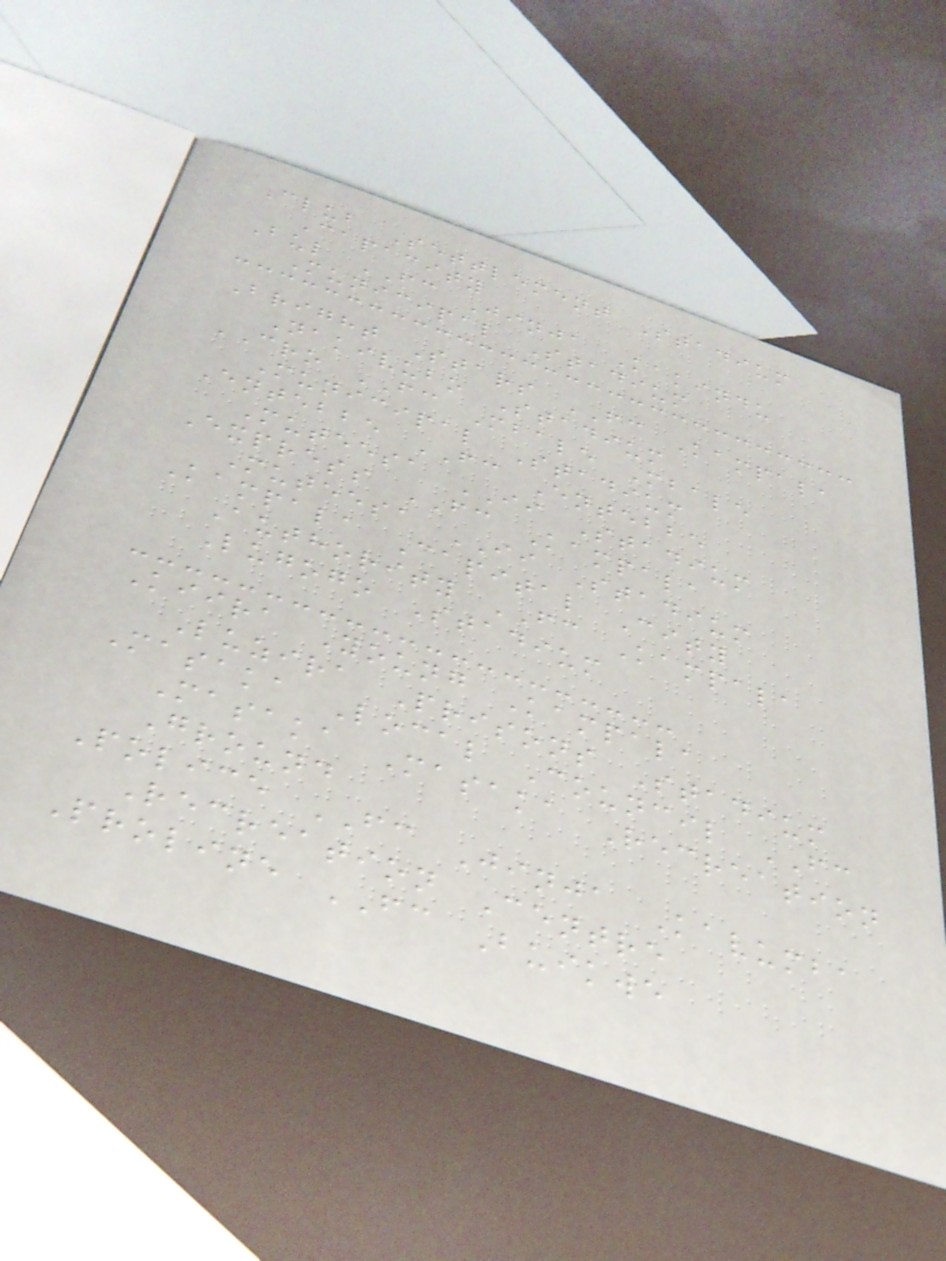Club Settlement Stadium
Capacity
Bul FC Jinja Kakindu
Municipal Stadium
Bright Stars FC Kampala
Nakivubo Stadium
CRO FC Mbale Mbale
Municipal Stadium
Entebbe FC Entebbe
Muteesa II Stadium
Express FC Kampala
Muteesa II Stadium
Kampala Capital City
Authority FC Kampala
Lugogo Stadium
Kiira Young Kampala
Luzira Prisons Stadium
Masaka Local Council FC
Masaka Masaka Recreation
Ground
Police FC Jinja Kavumba
Recreation Centre
Proline FC Buikwe
